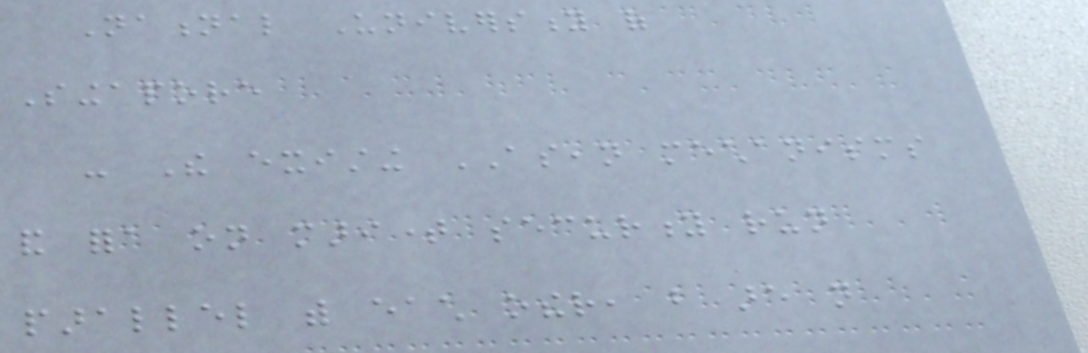National University of
Singapore
- The existing ASEAN mechanisms
and fora on maritime security run
parallel with each other, but are not
